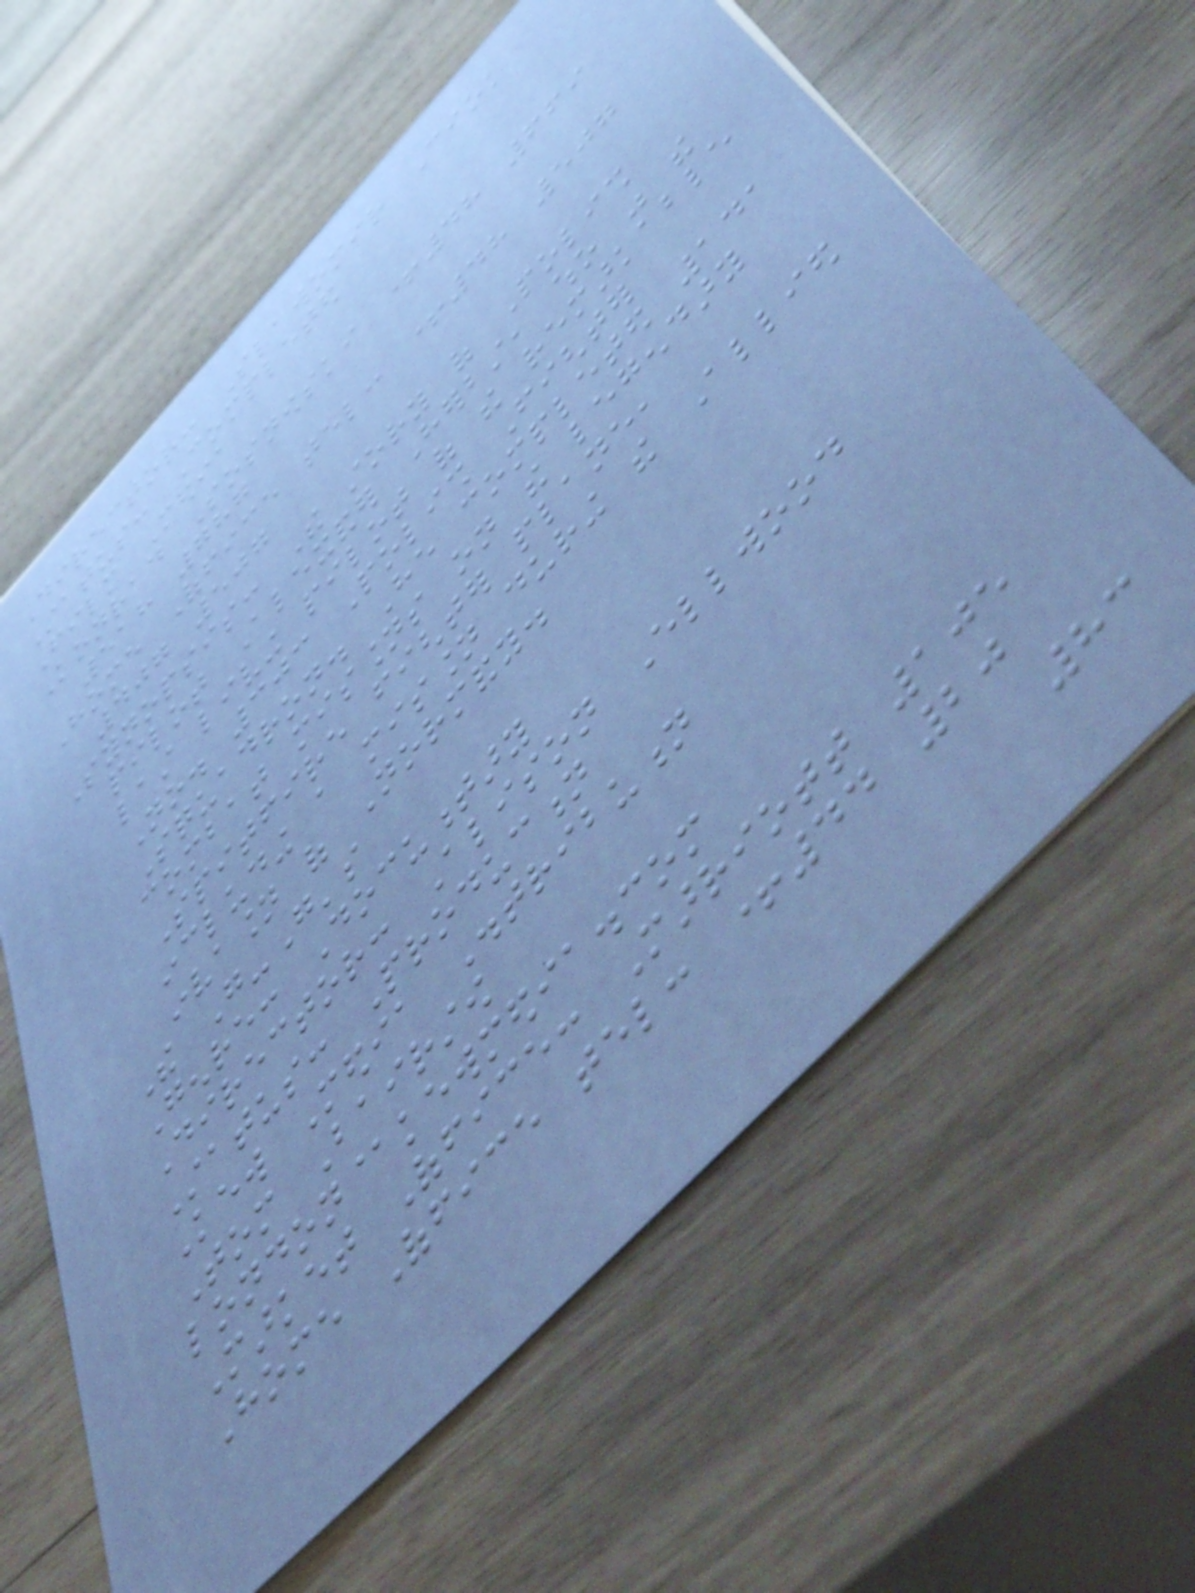Director: Slawomir Ciok
Status: Completed
Film Media
Konrad Sosnowski +48 669
518 787
Home Office tel: +48 507
407 507
Synopsis: The story of Polish
pilot Alexander Herbst, who was the
last living pilot of the remarkable
No. 303 Polish Fighter
Squadron. He completed 141
combat missions on the legendary
Spitfire fighter plane,
including a mission during the Allied
invasion of Normandy.
The Go-Go's
Genre: Documentary
Director: Alison Ellwood
Status: Production
Kew Media Distribution
Tom Bairstow
london@kewmedia.com
Market Office: Marriott 105
Home Office tel: +44 20
83
